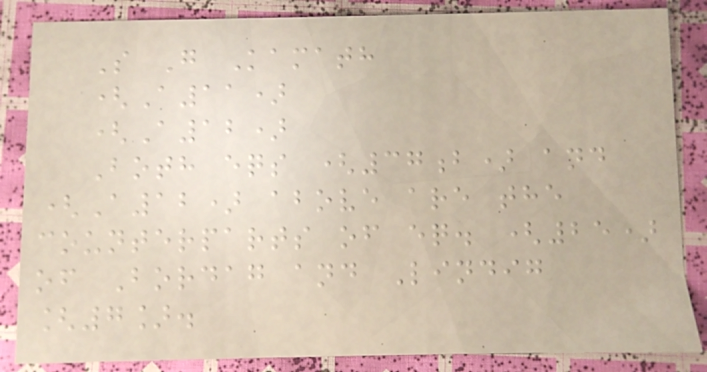S G Kamath
(A11)
(A12)
Both eqs (37b) and
(A12) above are the
counterparts of eq. (25)
of Bordag and Lindig
[7].
